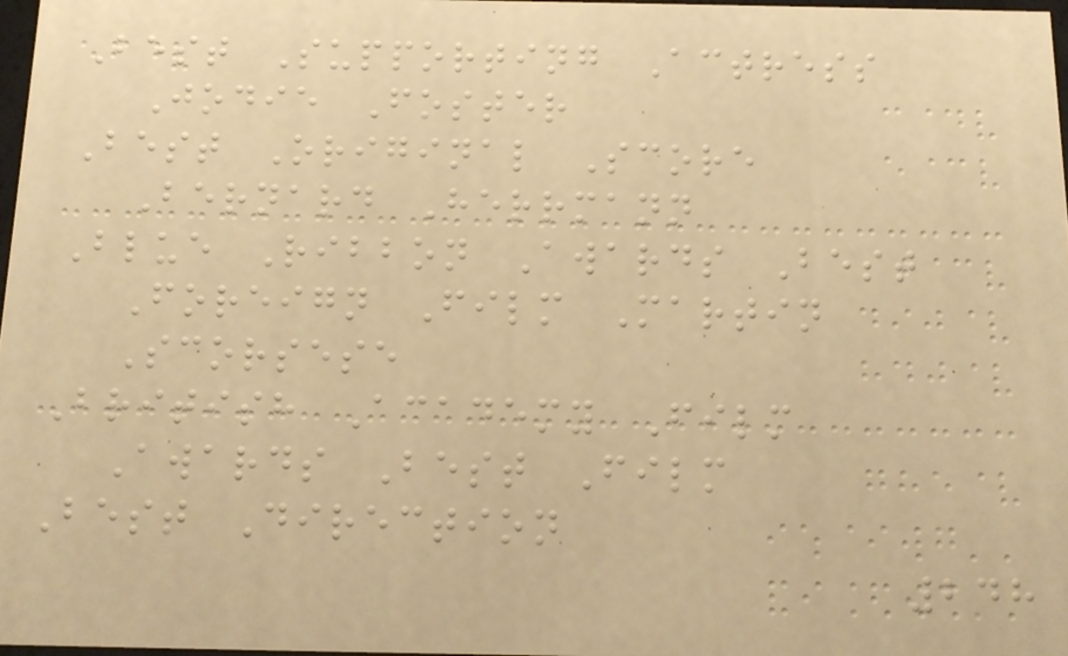Best Supporting Actress
Jodie Foster
Best Original Score
Bernard Herrmann
Blue Ribbon Awards Best
Foreign Film Martin
Scorsese
British Academy Film
Awards Best Film
Best Direction
248
